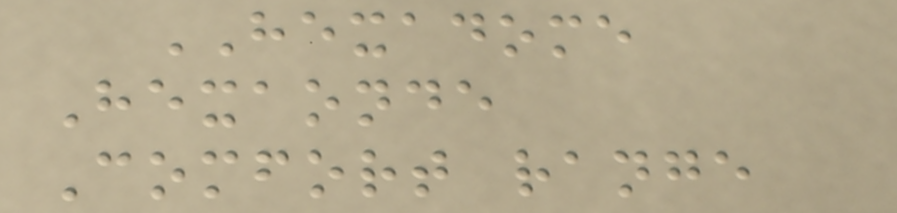HEXADOME
Hexaonde
Comfort range
